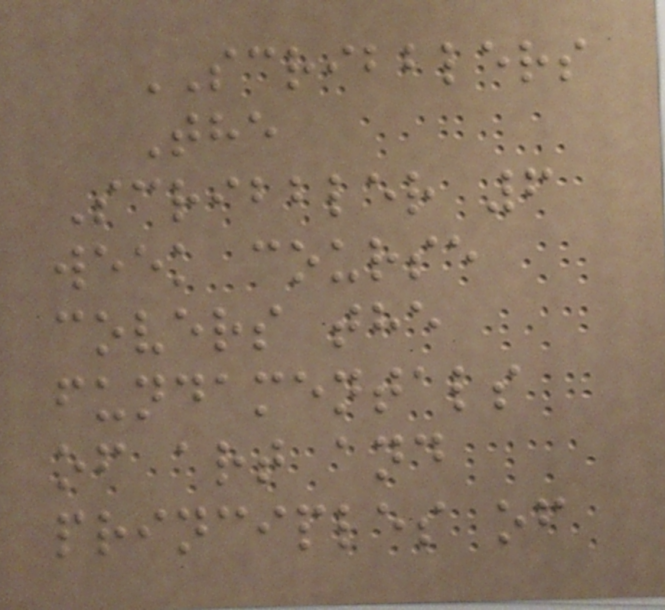SCRIBBLERS
The
Scribbler 6
week course
covers the
fundamentals
of art and
principles of
